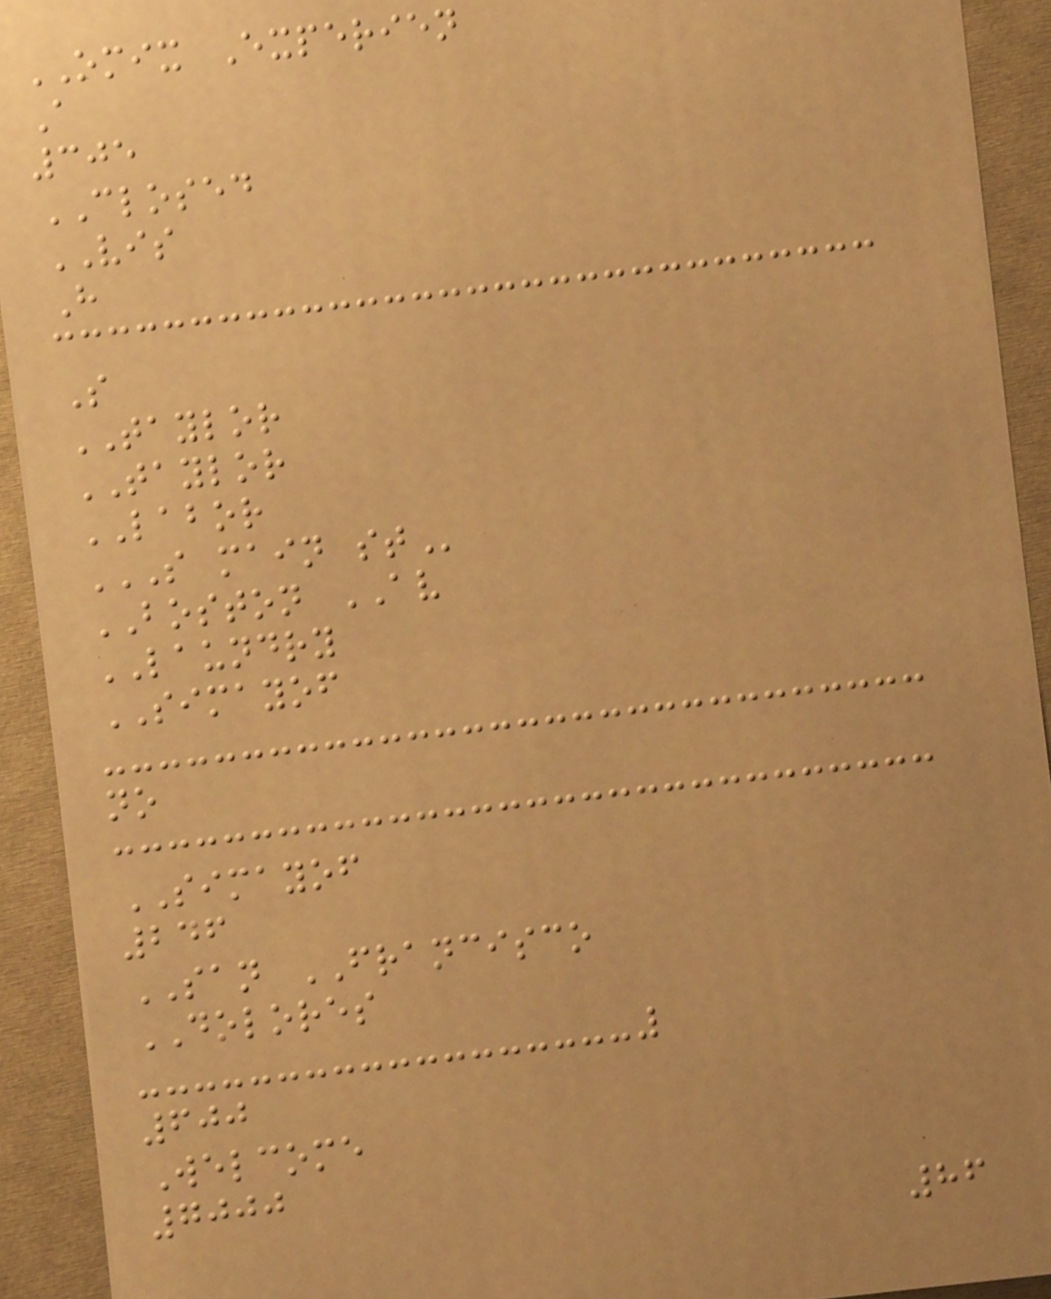OMIX Experien
A
305
CLOSED
VIS
H
S
TAYLOR
TAYLOR
LABOR
S MAIN ST
BOSTON AV
LAUNDRY
SIMAYOF
no
SIMAYOF
246
SAN FRANCISCO
DOLORES
600
Welcome
7000
86
